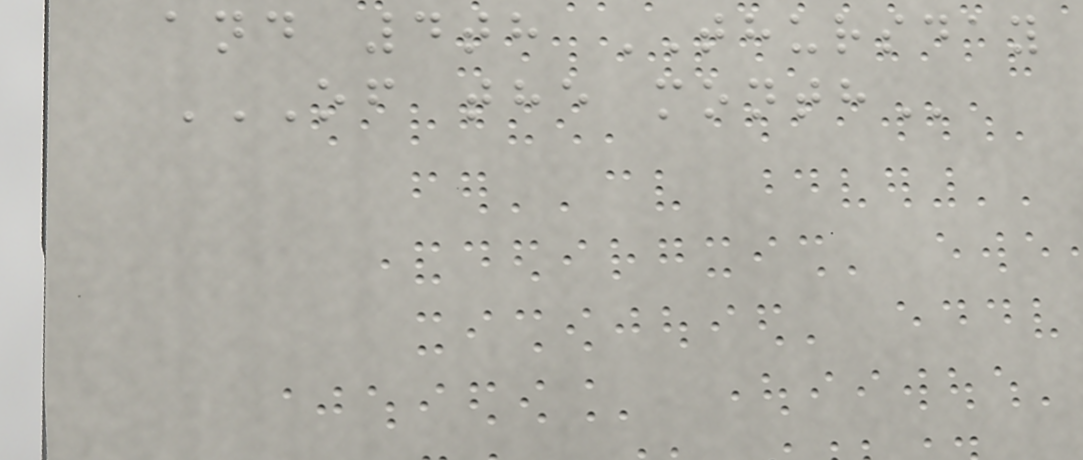and 4th THURSDAY
OF THE MONTH
